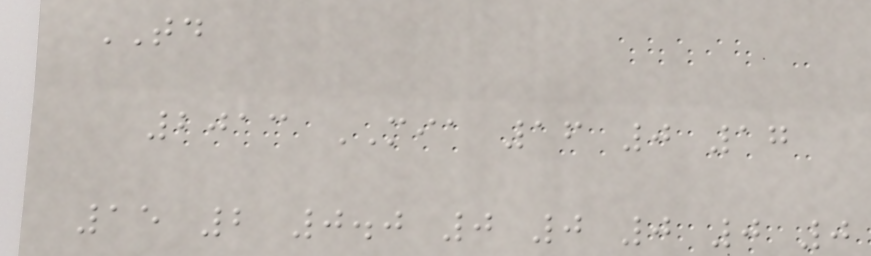TD
2013 MIA 16 0 17
15 2 0.0 0 0 0 0 0
